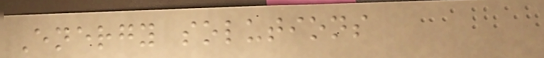Energy solutions
